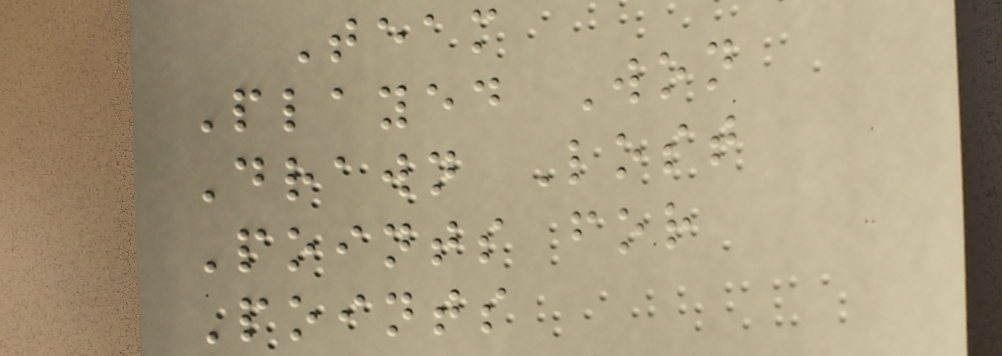Team
Played Won
Drawn Lost
Points for
Points
